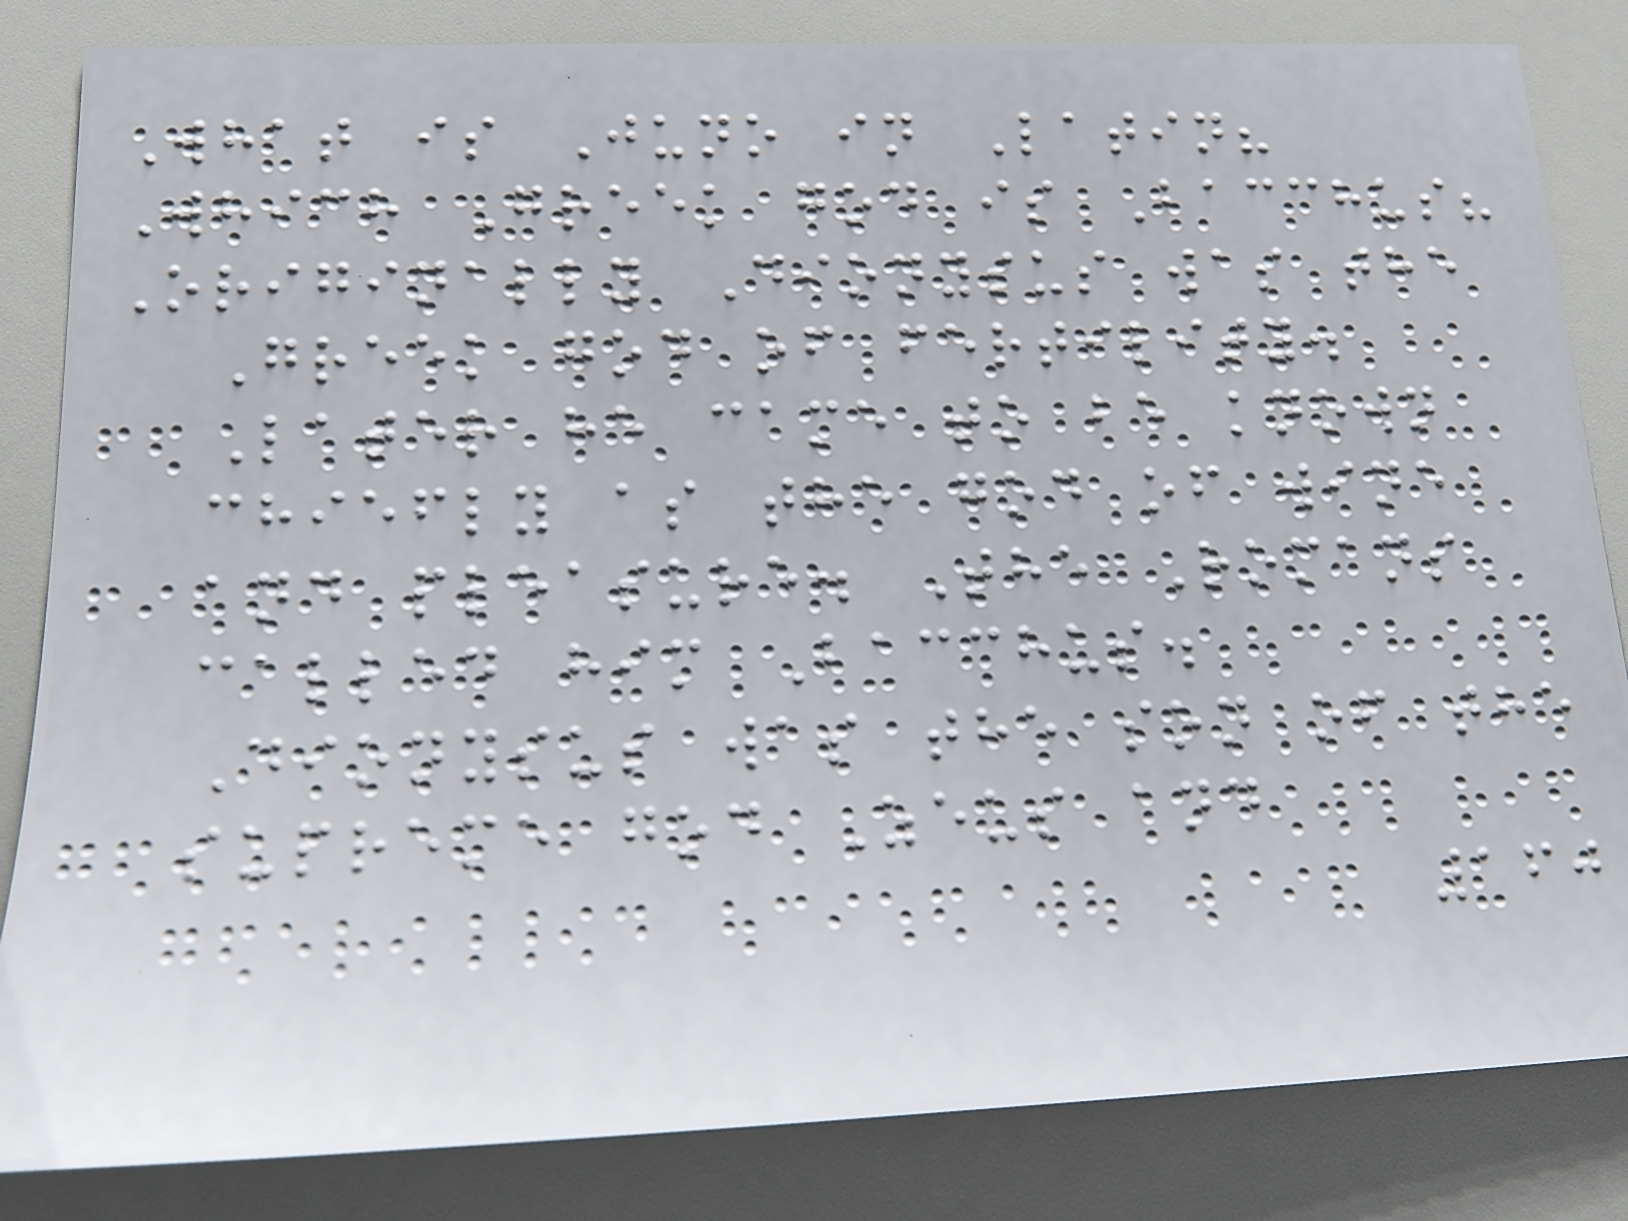What is Juno in Latin?
Which Greek god is Bacchus?
Originally Dionysus was the
Greek god of fertility.
Later he came to be known
chiefly as the god of wine
and pleasure. The Romans
called him Bacchus.
Dionysus was the son of the
supreme god Zeus and
160
